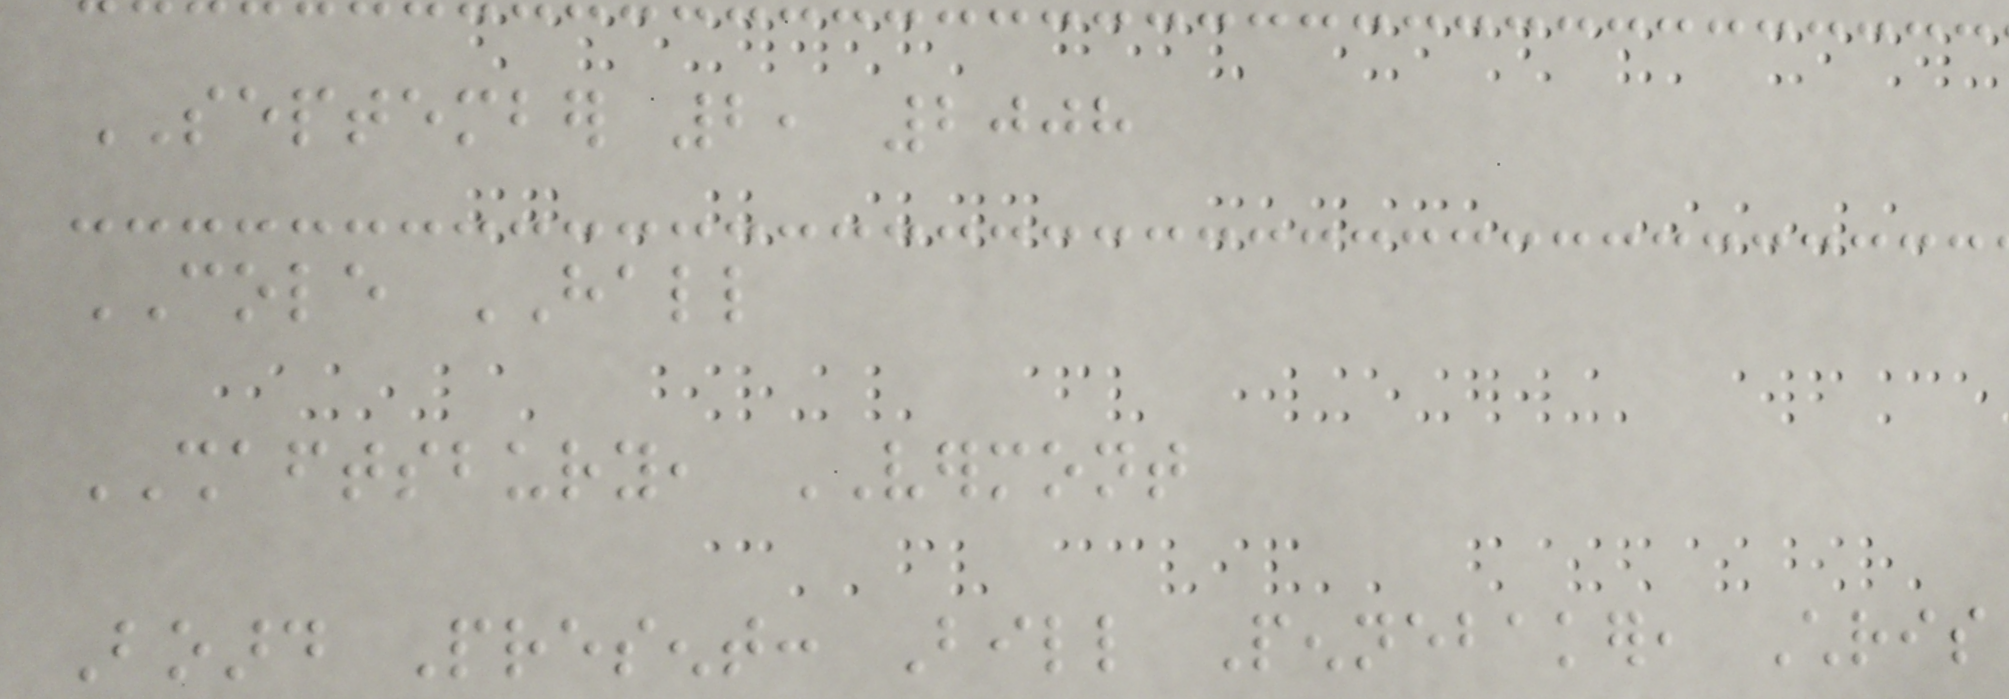SEPTEMBER 2, 2008
COLE HALL
SHAFTSBURY, VERMONT
Board Present: Bill Pennebaker, Chris
